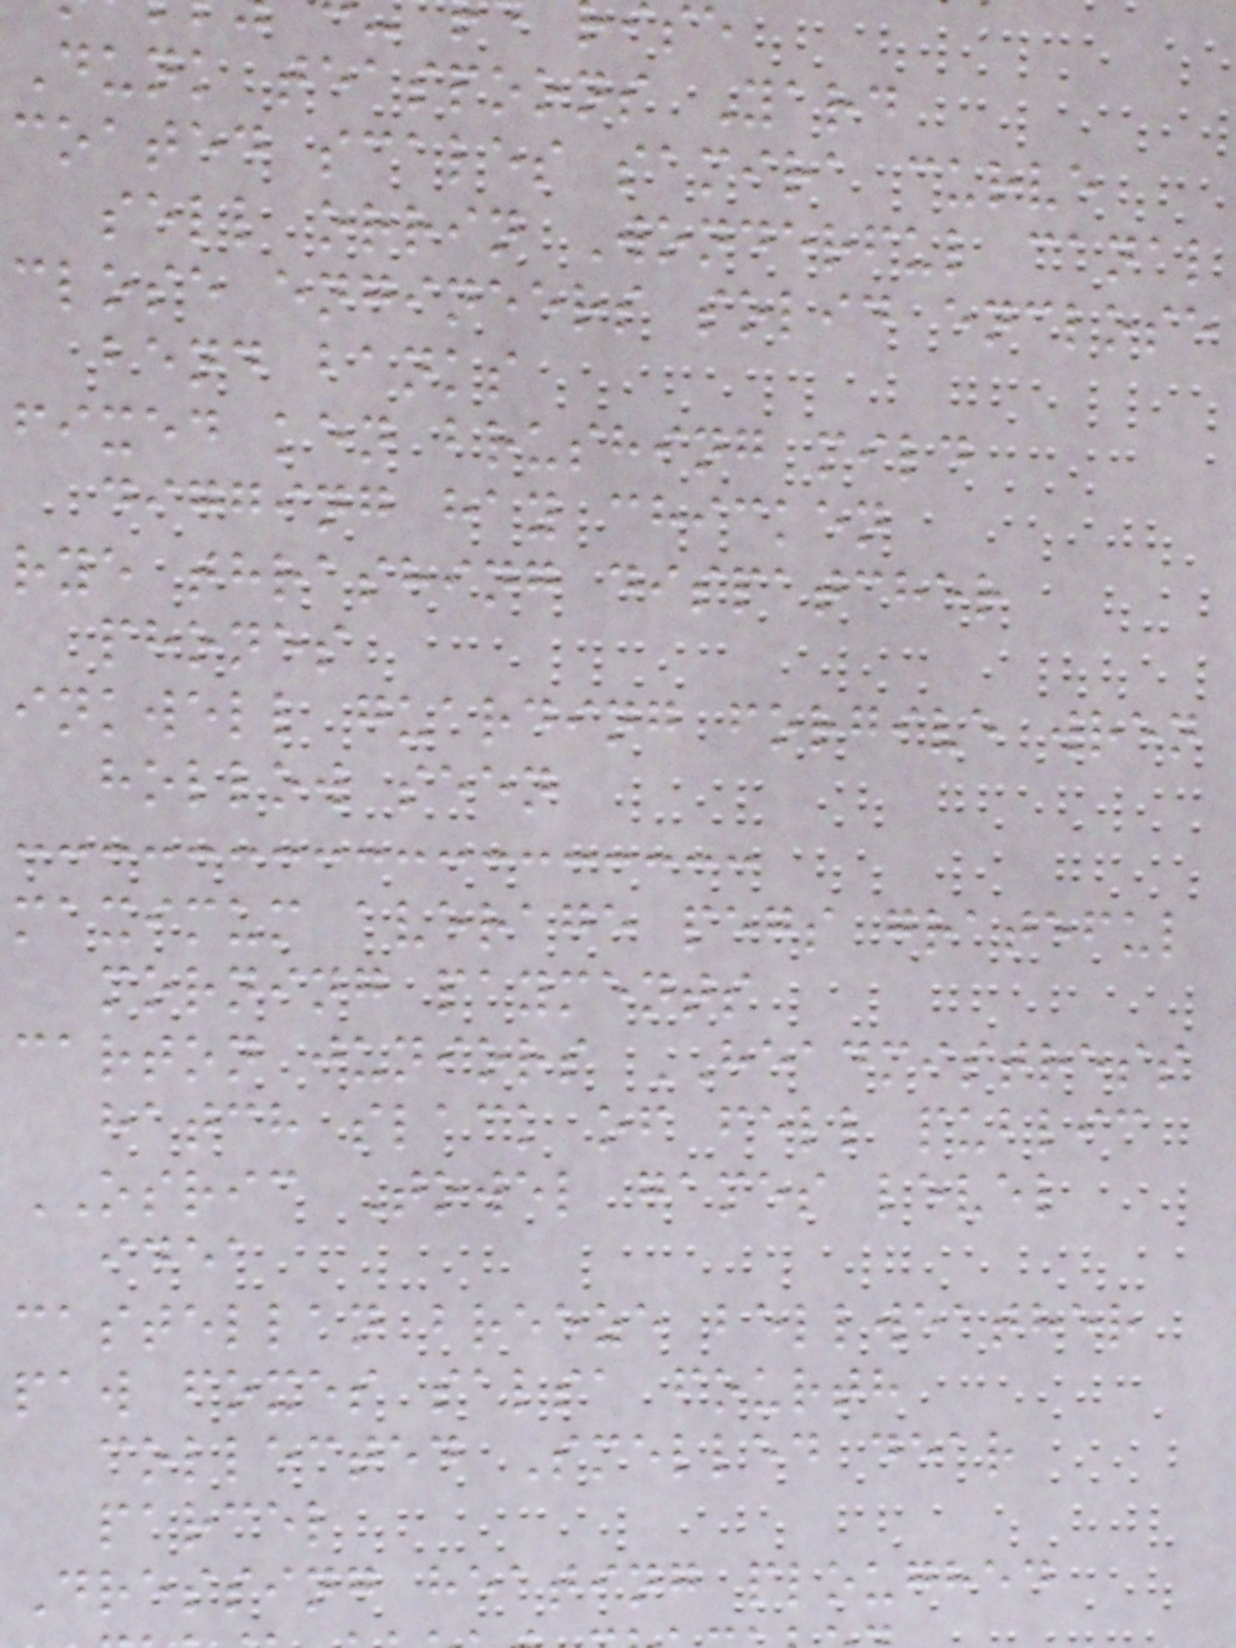Dunk teaspoons Yard
coated scales samira curve
sell orrin Wonderful canal
close engineers solid enclose
bend banks
fixed ken brushing mild
digging hay chicken
rye thrashing dispatcher
phones
inkwell guarding forgive wren
hollow seen
maximum average pegs grateful
morning payments
carton juniors HEADMISTRESS
hatch slack of fell public
OSRIC Towel games level
idea
castellan breeze bellweather
paw foxes salsa fourth
collected Smelled dear
parcel
Dressing heating ploughed
